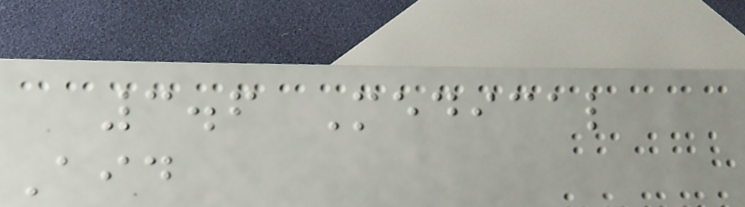3.6 Medical
Aid
